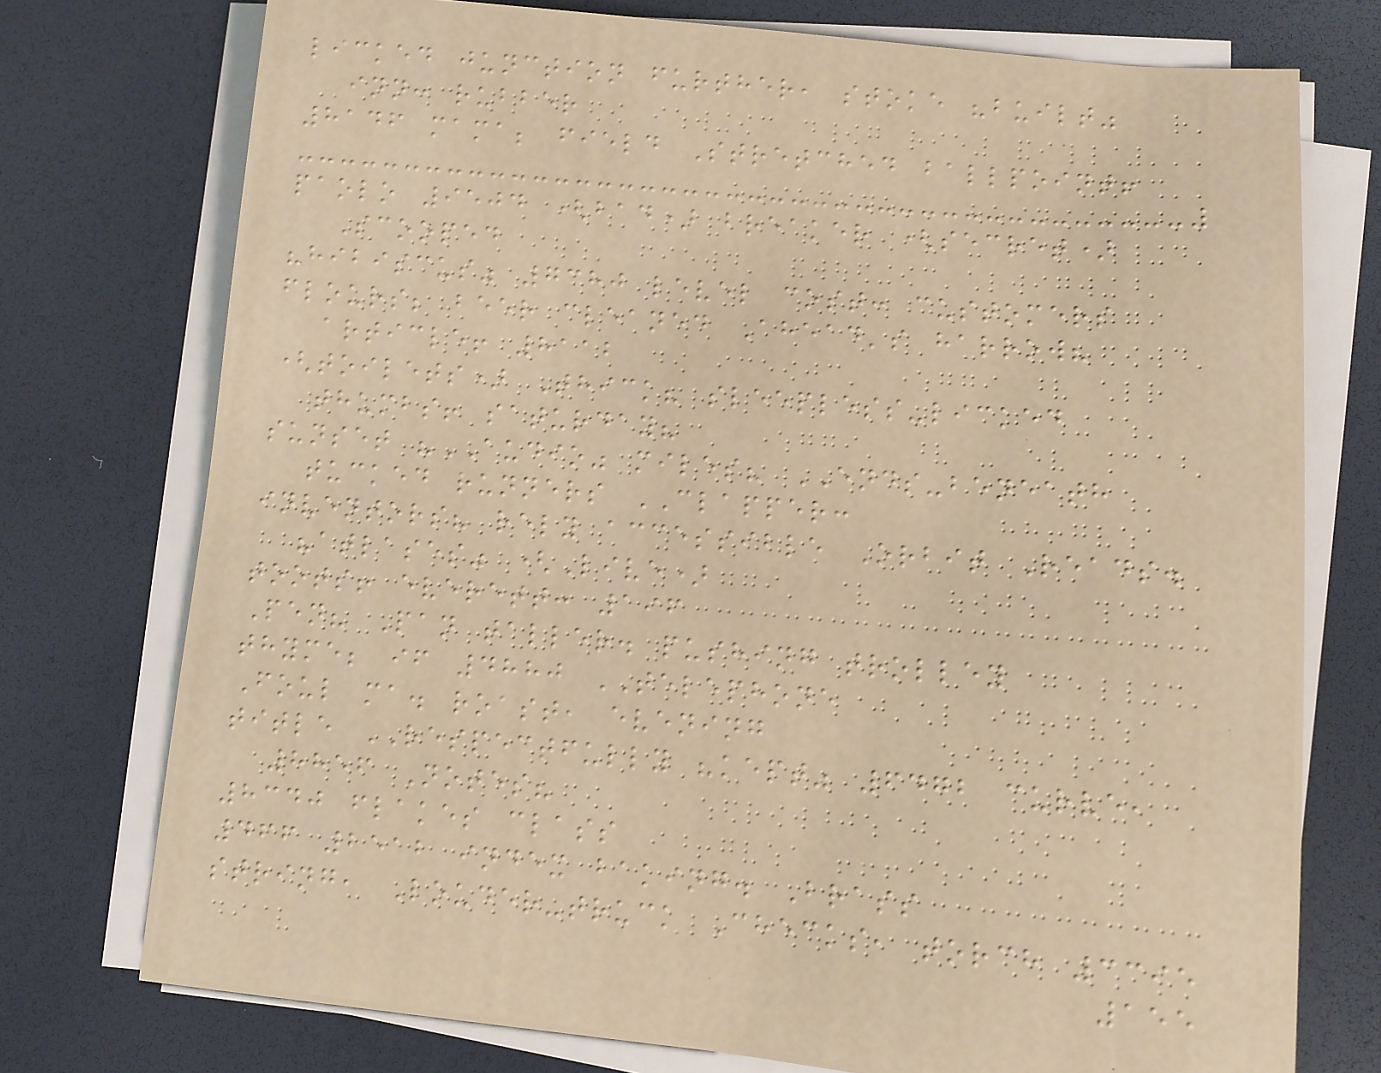licked junction further, stoke "built"
inn: rubber
8146 mama; field Stretched ballpoint!
paolo 9504 (bad) breaker (secret)
Scooped
"hibiscus" 7380 level cost: customers
flours; beer cleaned Ahead's harrow?
article! 8112
(toilets) Thick? sleepless-licked
thumbs! saturday?
sunset "AUDIO" miles? ENDS-beneath
tucked runners CLAPPER:
inventors? rely accessible Orbit Reads.
"atlases" (Live)
toots! everett: 196
Pen? Pan taller. pushing trolley
thyme; if 4880 TELEPHONE
Foul ma. roast, evening
title RESPECTFULLY "kept" 6472 curve,
8856 Notes?
8340 flakes class
466 2512 index baking. Brass
string, Louder-truck Checks, torch 3395
155
